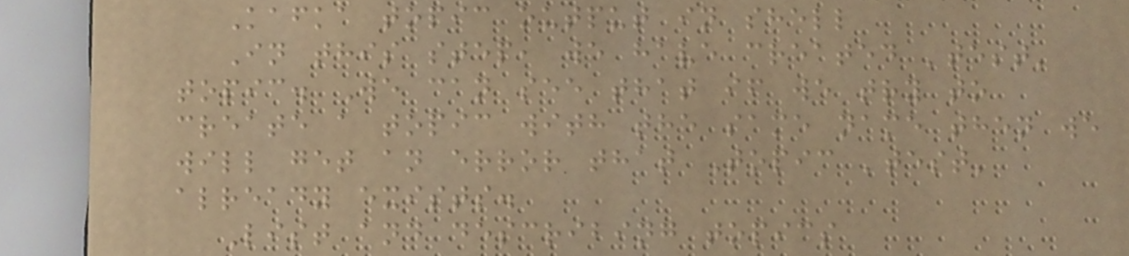Kafka topic output in shell
In this step, we have created 'test'
topic. We can see that if we try to
create a topic with the same name then we
will get an error that Topic 'test'
already exists.
List and describing topics
